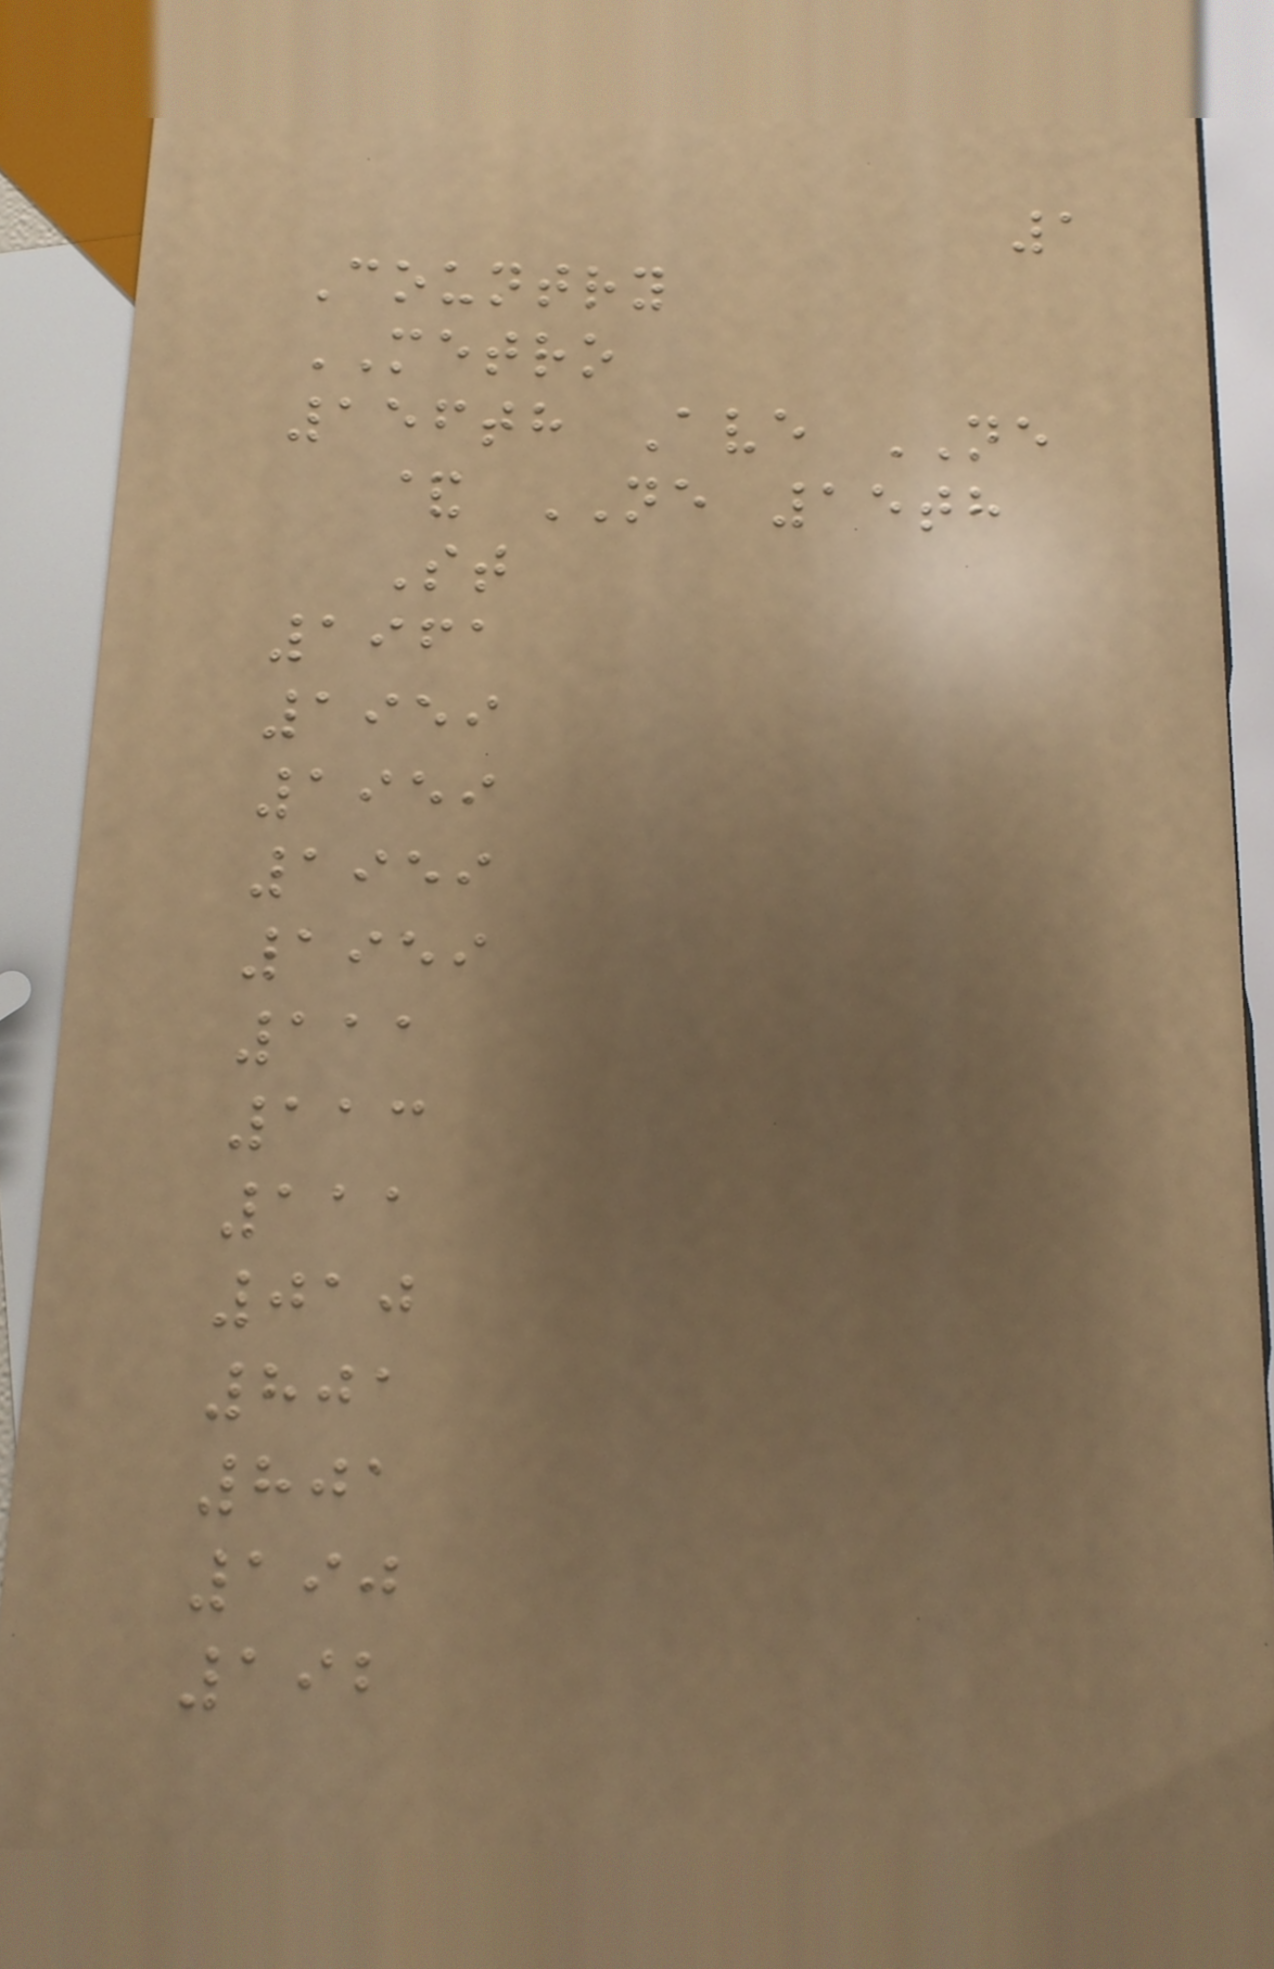1
Country
METRO
156th Ave NE
& NE 15th
St
1961
1959
1959
1959
1959
111
113
111
010
801
801
190
192
